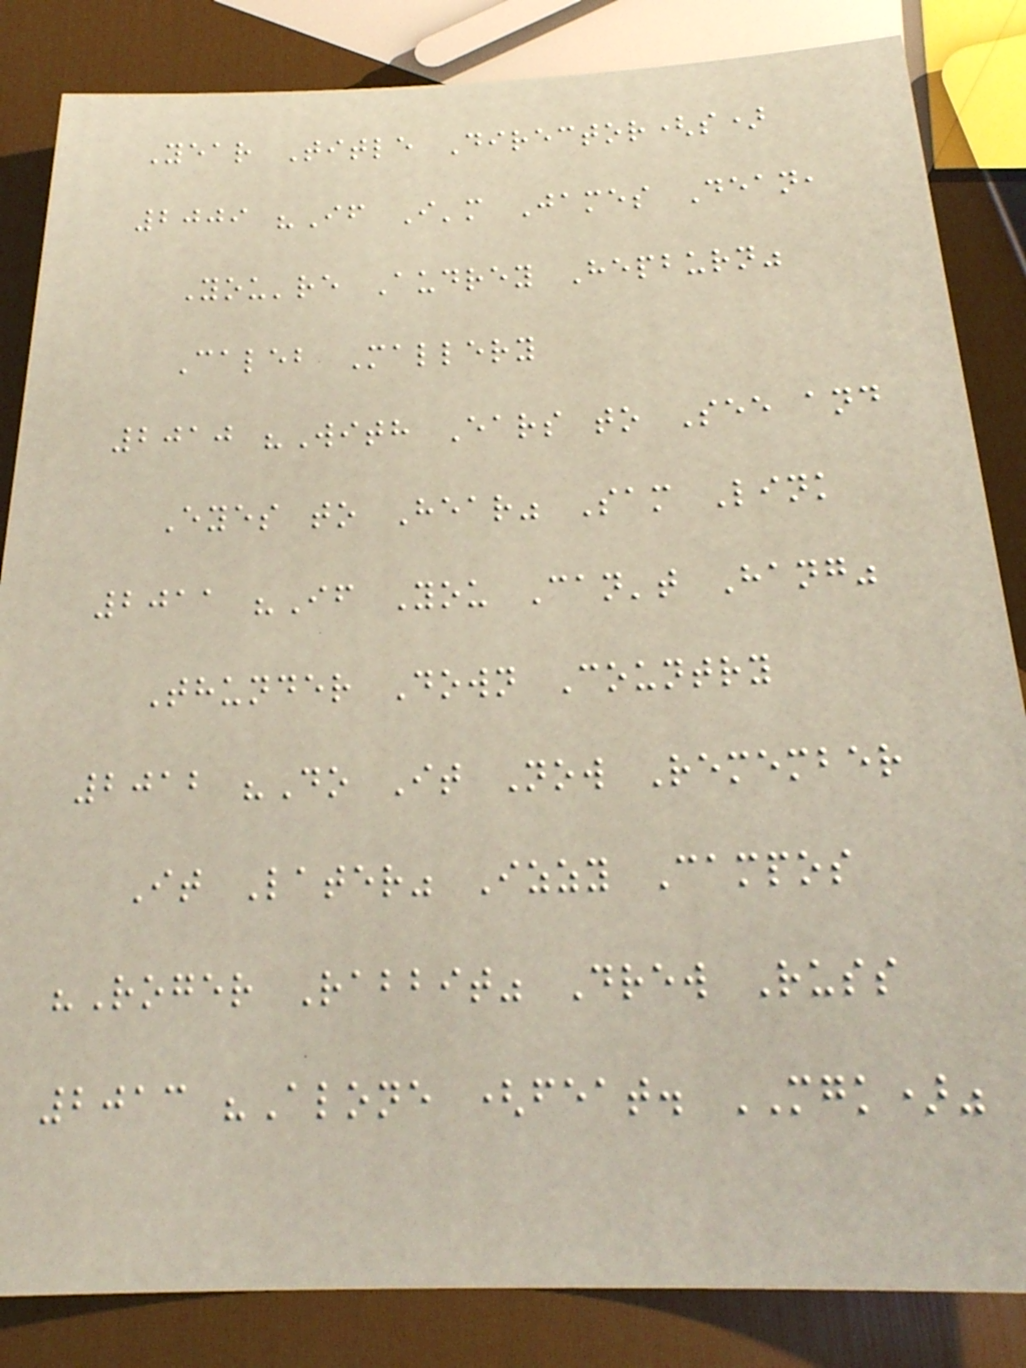Year Title Director(s)
2009 "If I'm James Dean,
You're Audrey Hepburn"
Caleb Mallery
2010 "With Ears to See and
Eyes to Hear" Sam Link
2011 "If You Can't Hang"
Thunder Down Country
2012 "Do It Now Remember
It Later" Izzy Campos
"Roger Rabbit" Drew Russ
2013 "Alone (feat. MGK)"
